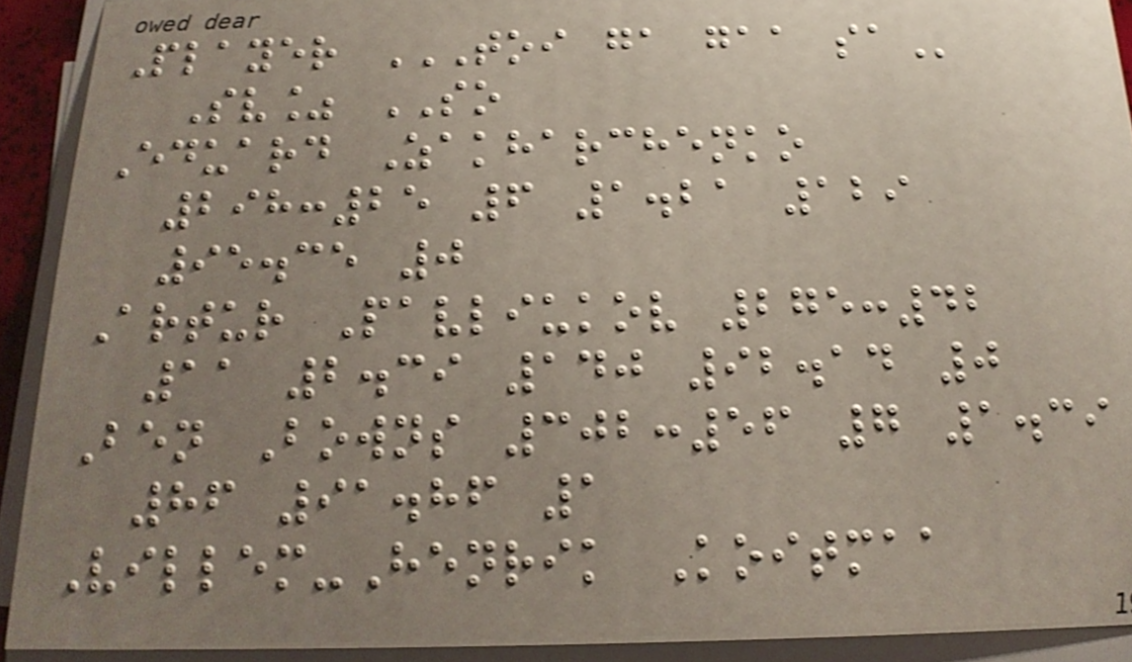Player TOI GA GAA SA
Sv% SO
Eduard Zakharchenko
298:25 6 1.21 129
95.35 0
Artur Pavliukov 275:42
11 2.39 140 92.14 0
Ben Bowns 302:56 7 1.39
86 91.86 1
Villem-Henrik Koitmaa
